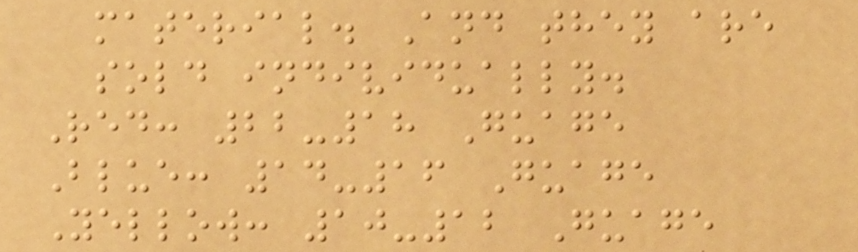material. And they are
sold individually.
Red: 22-18 Guage
Blue: 14-16 Guage
Yellow: 10-12 Guage
